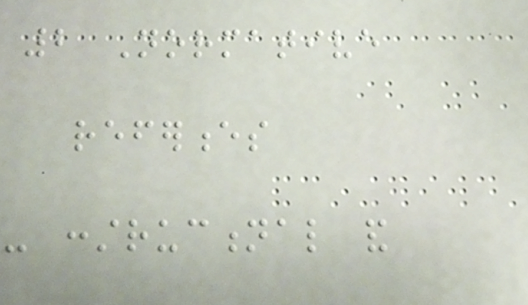2 Normative
references
- constructional and
